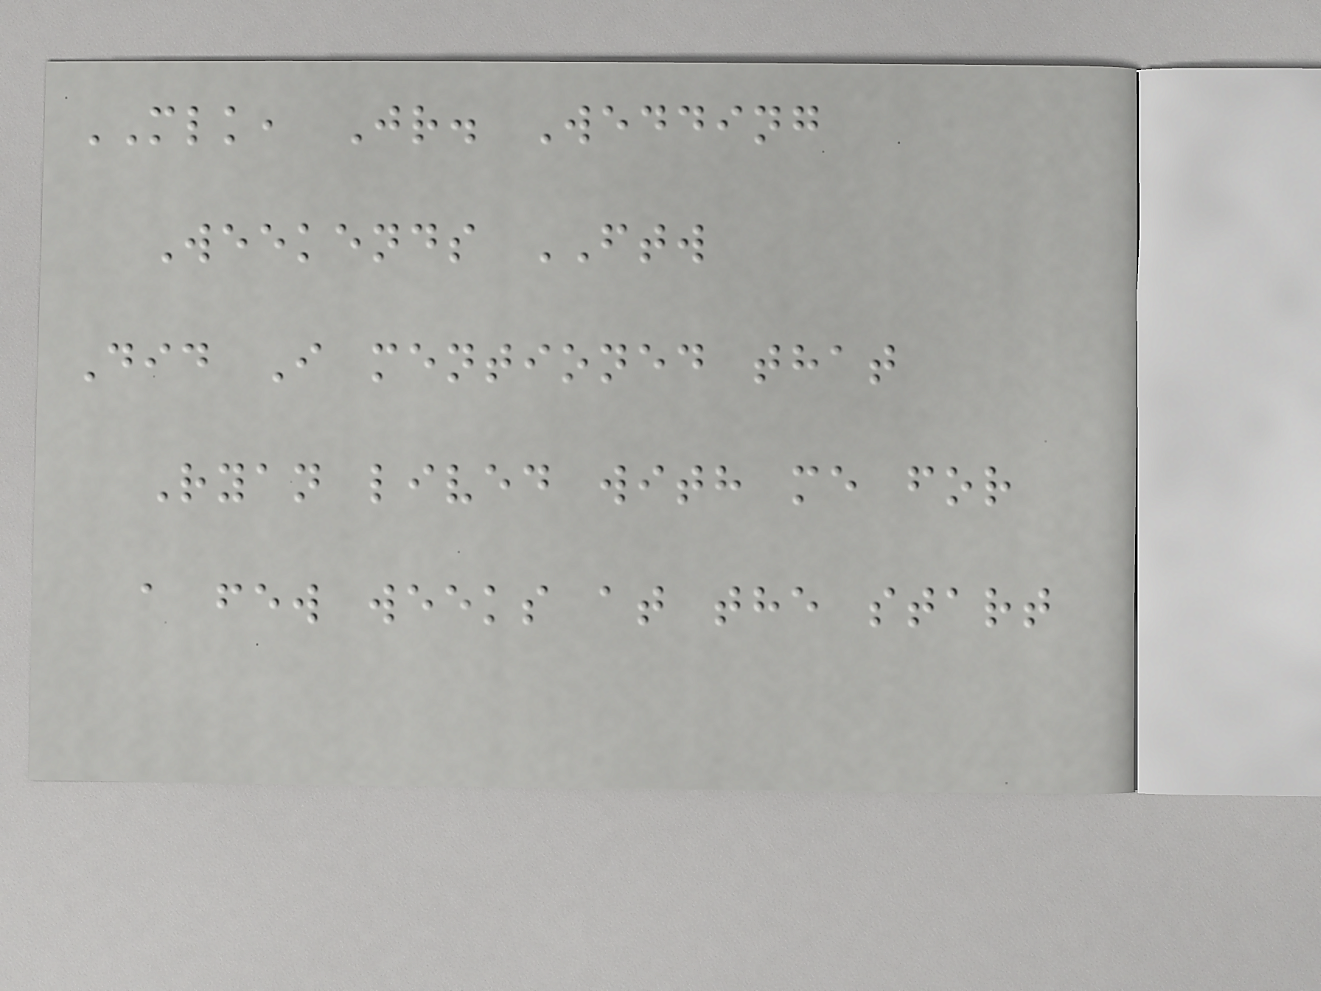MLK, Jr. Wedding
Weekends FTW
Did I mentioned that
Ryan lived with me for
a few weeks at the start
